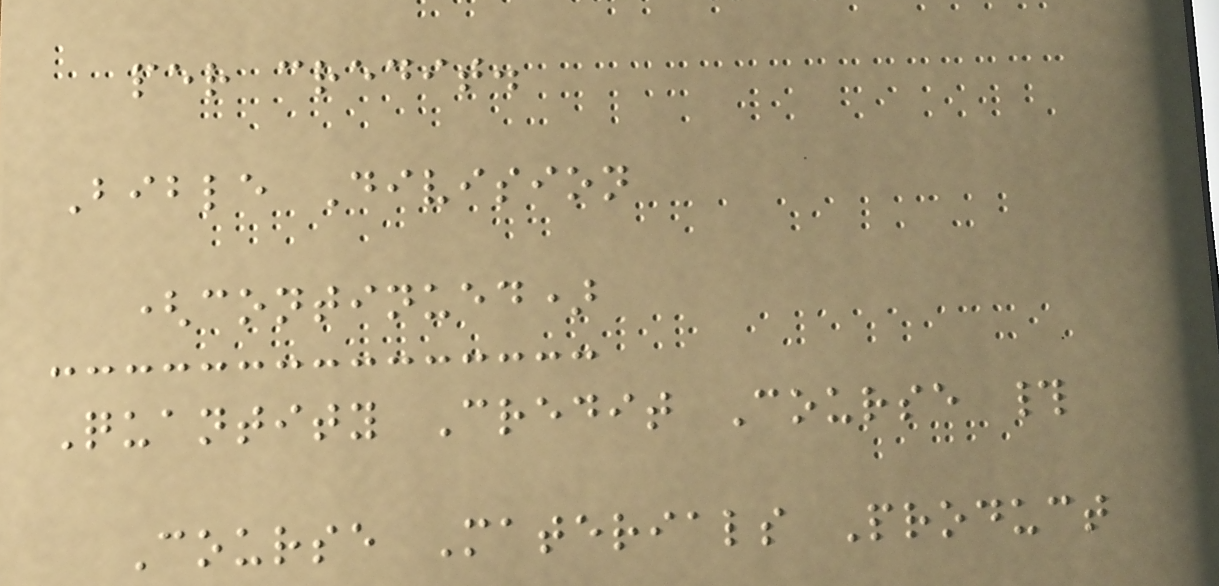per credit.
Bible Division
(continued)
Quantity Credit Course #
Course Materials Product
